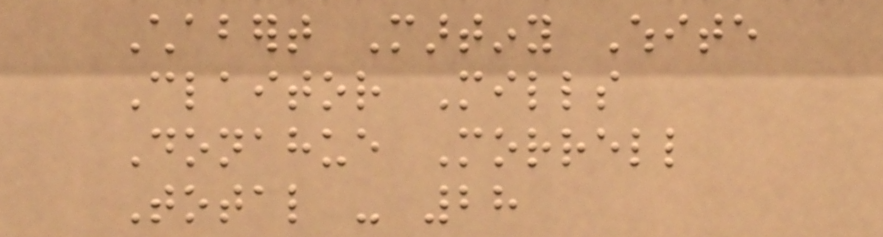Chabert Martiny White
Claitor Mills
Donahue Morrell
Total - 28
